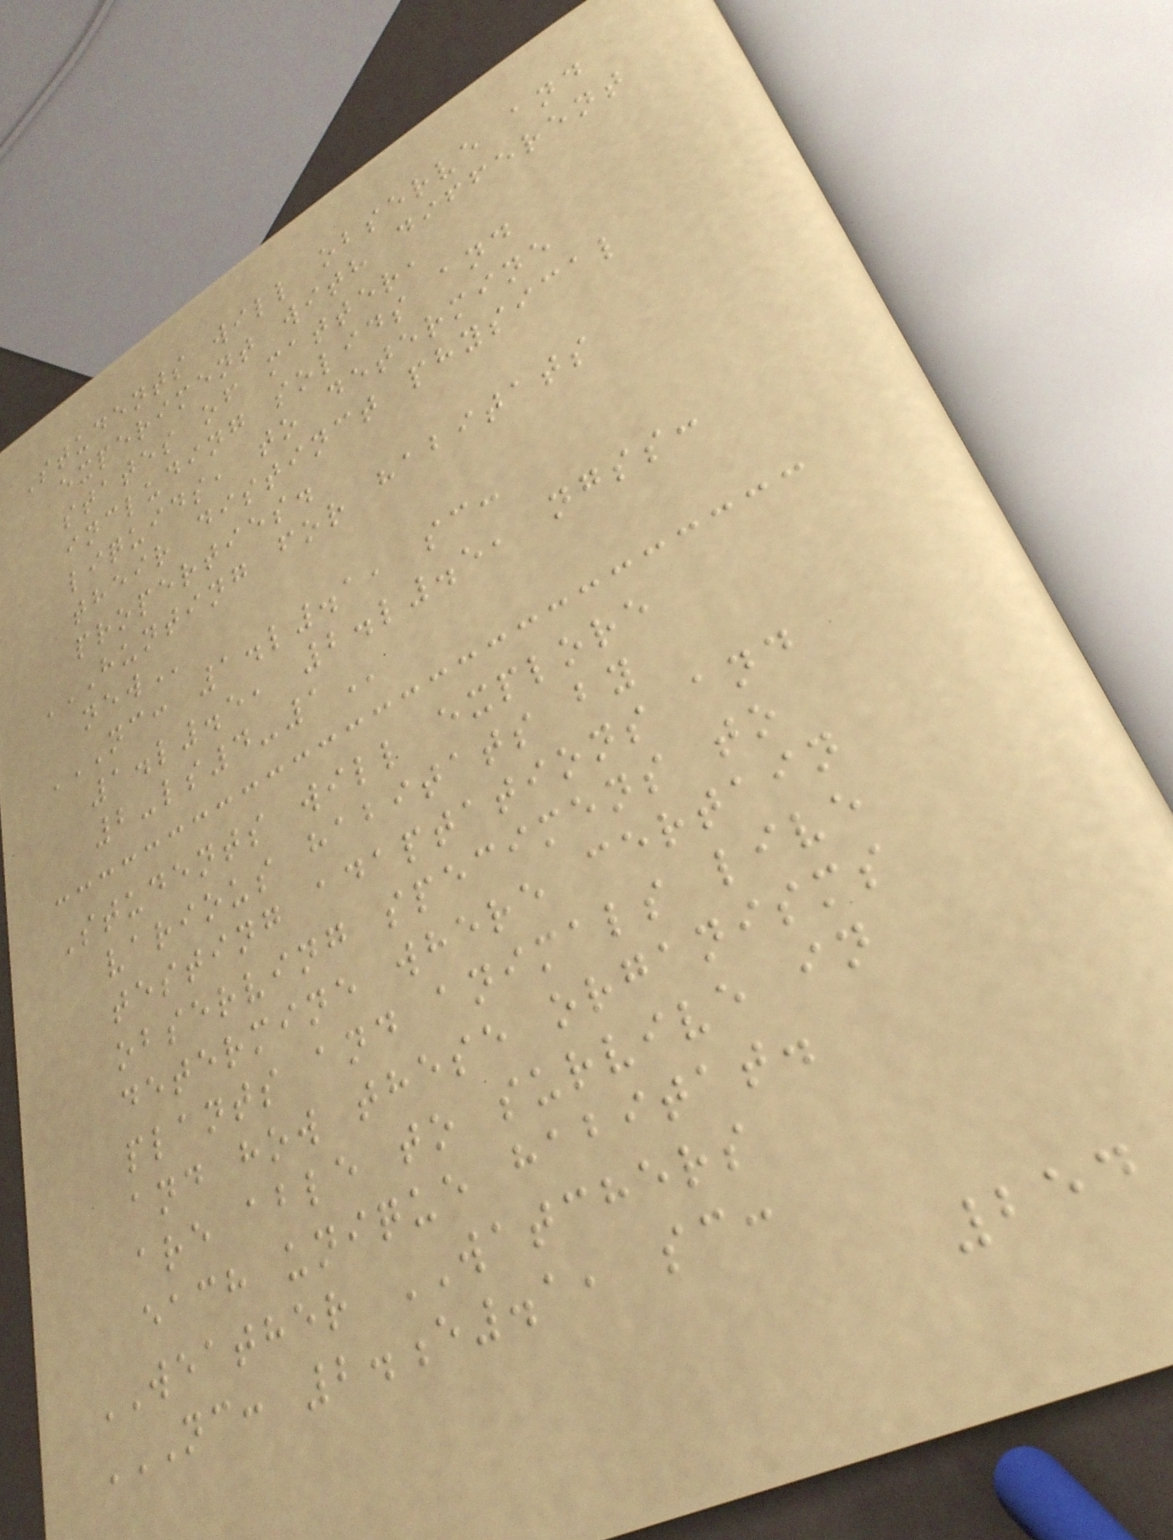Students will observe and
experiment with different
states of matter,
including solids and
liquids, to determine
their distinct physical
properties.
HUNTING FOR HABITATS
NEW
NC: 1.L.1, SC:
1.L.5, 2.L.5, NGSS:
2-LS4-1
Students will explore
various habitats by
testing adaptations and
observing specimens to
determine where certain
plants and animals live
and how these organisms
are able to survive in
each unique habitat.
WEATHER WATCHERS
NC: 2.E.1, SC:
254
